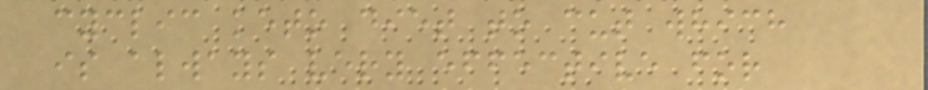cyclic keto diet to cut which
is always very effective for
